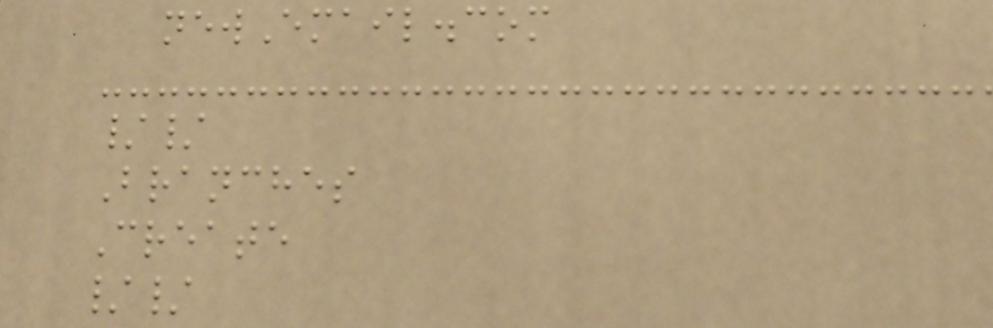newEmail.com
//
Branches
Create
//
